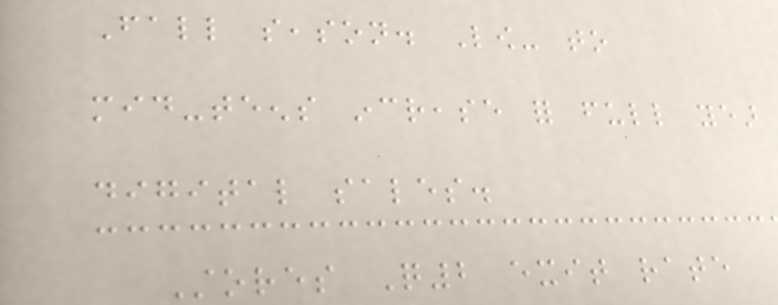Fall season. Low- to
mid-teens increase for full year
digital sales.
Stores Q2 exit rate
